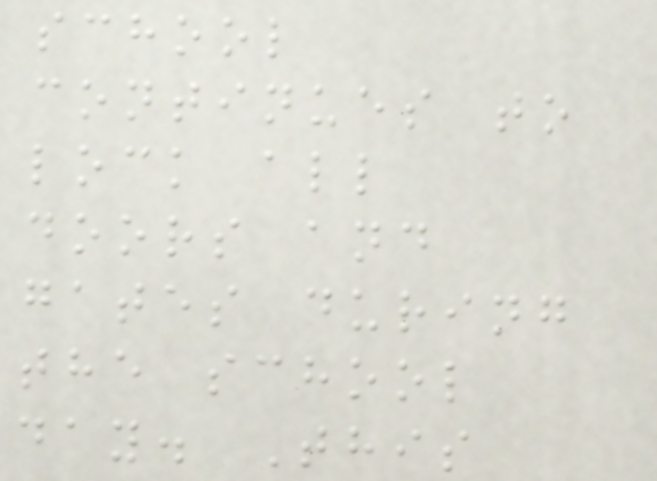school
continues to
lock all
doors and
gates during
the school
day. This
